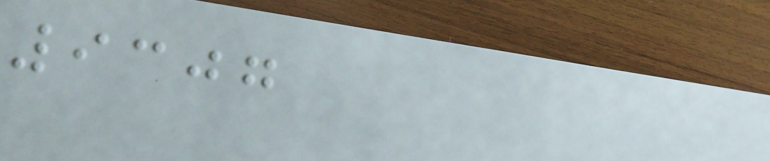9307
